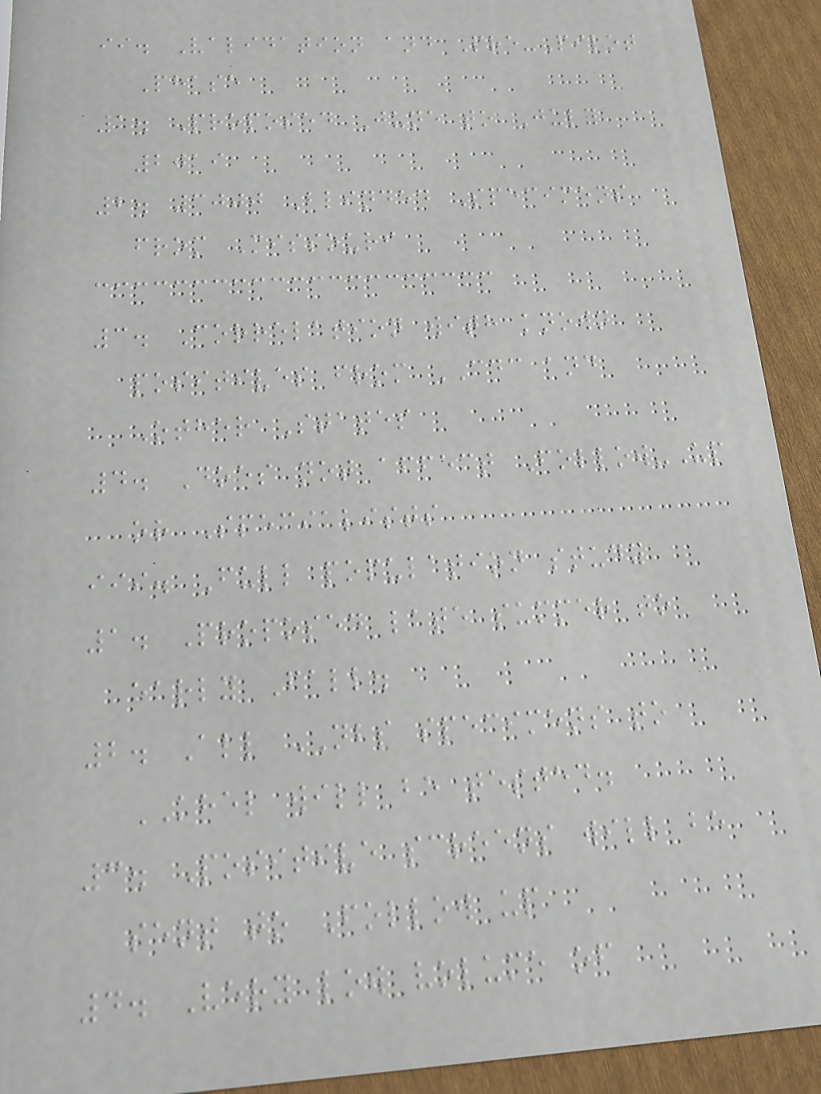ii. Validation and Pre-Pilot
Phase
1. Proposed June to July
2019
2. 3000 Blinded Specimens
from Missouri
3. Correlation with known
positives from CDC and
Other States
4. Does not affect Follow-Up
or Specialists
iii. Full population study
1. Proposed late summer to
early Fall.
2. All NBS specimens to
KHEL will be tested.
3. Positive screens will be
sent to Follow up
4. Very low volume of
